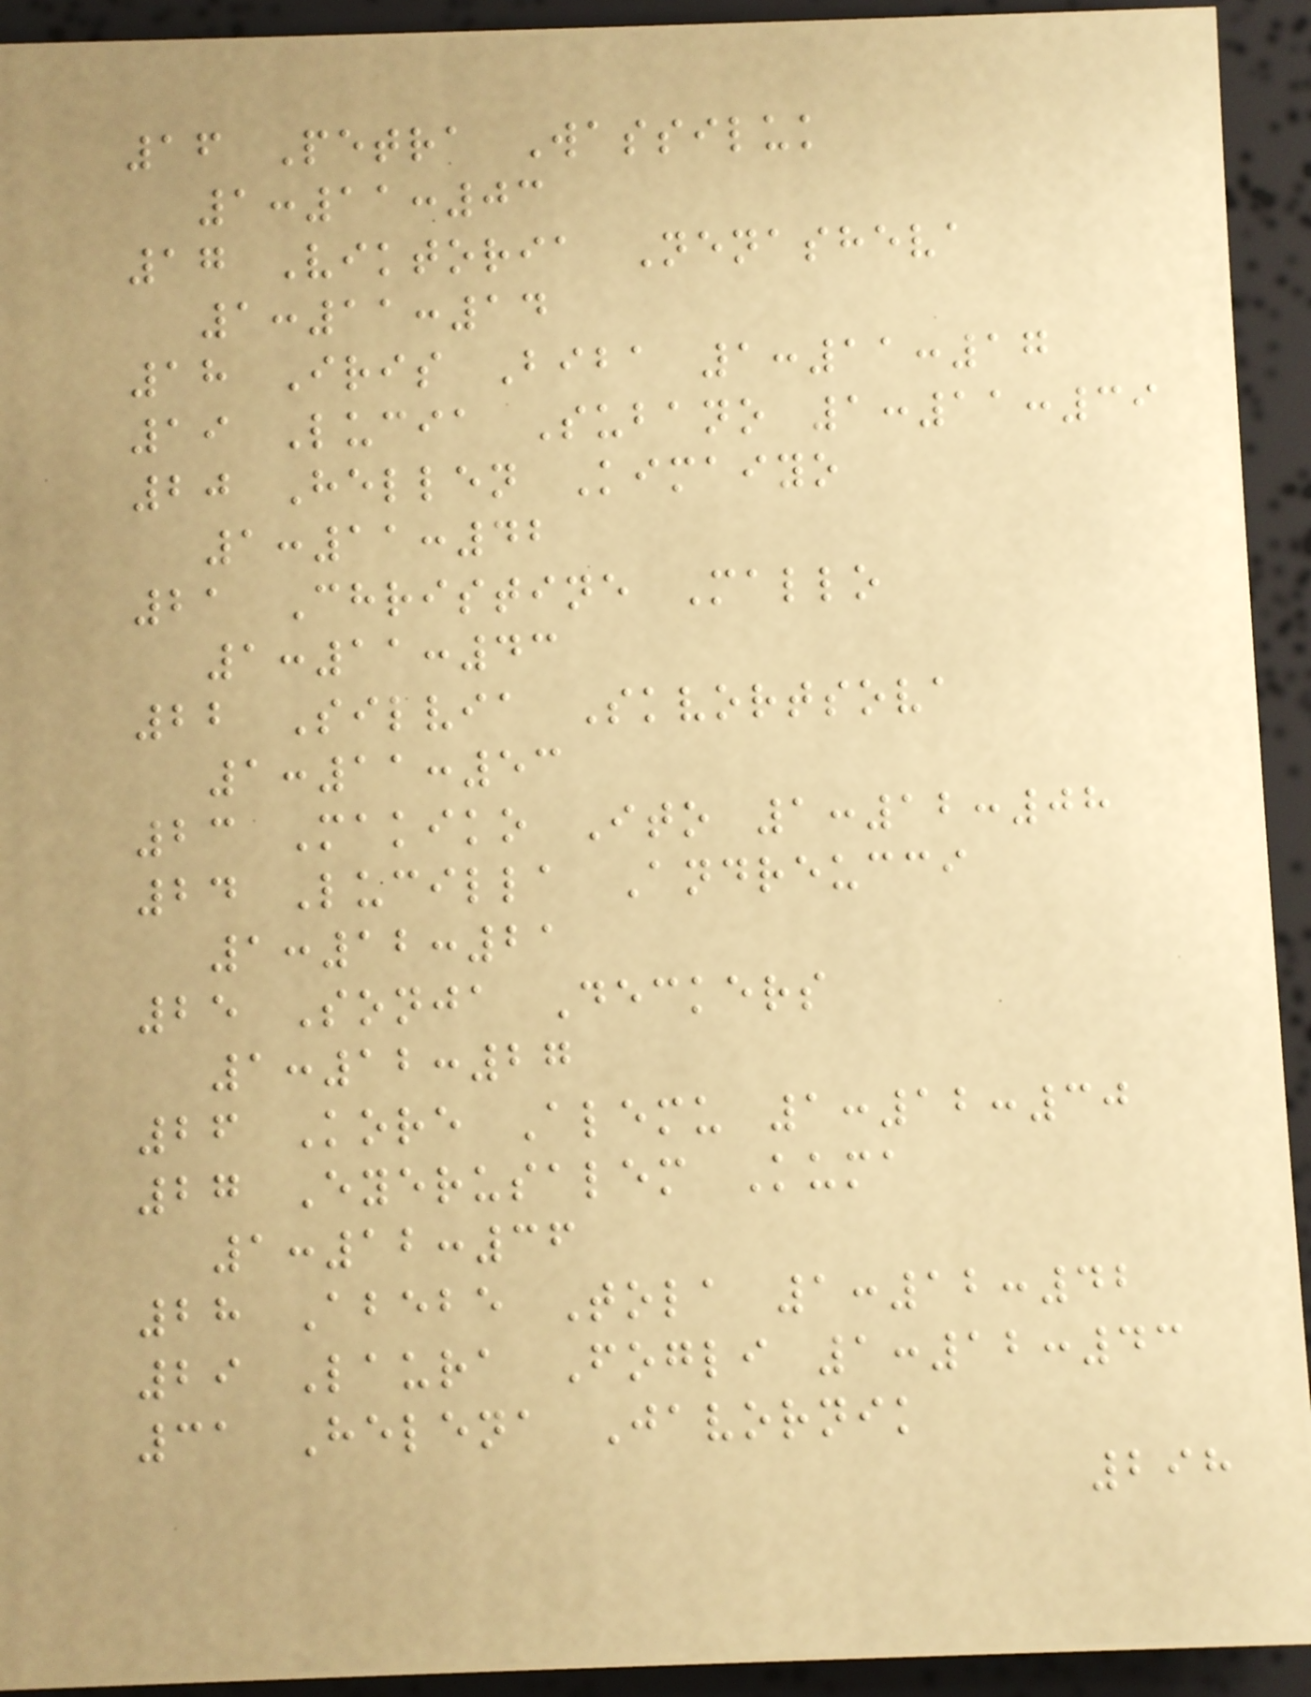16 Petra Wassiluk
1:11:03
17 Viktoria Nenasheva
1:11:14
18 Iris Biba 1:11:17
19 Lucia Subano 1:11:39
20 Hellen Kimaiyo
1:11:42
21 Christine Mallo
1:11:43
22 Silvia Skvortsova
1:11:53
23 Makiko Ito 1:12:08
24 Lucilla Andreucci
1:12:21
25 Sonja Deckers
1:12:27
26 Kore Alemu 1:12:30
27 Eyerusalem Kuma
1:12:36
28 Abebe Tola 1:12:42
29 Laura Fogli 1:12:43
31 Helena Javornik
298
